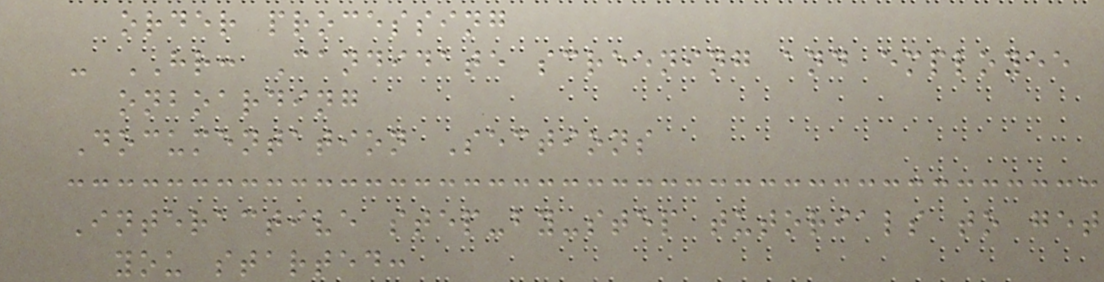order processing
- HR: Candidate screening and employee
onboarding
Documentation Sections
Interactive step-by-step tutorials to get
you started:
